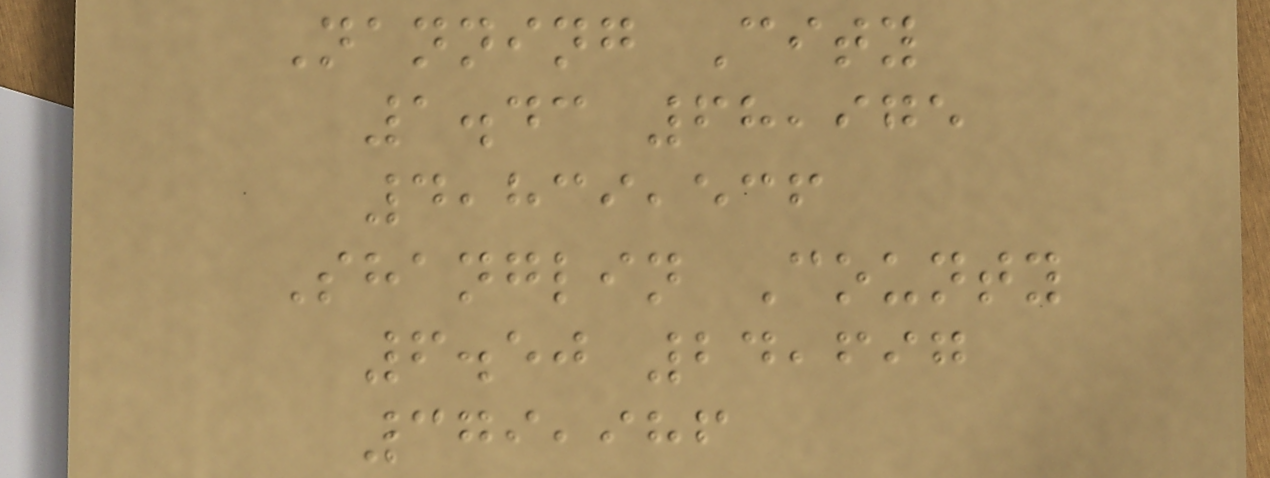Nanning City
1.43 68,975
4,839,536
Shanglin County
6.50 24,697
379,986
